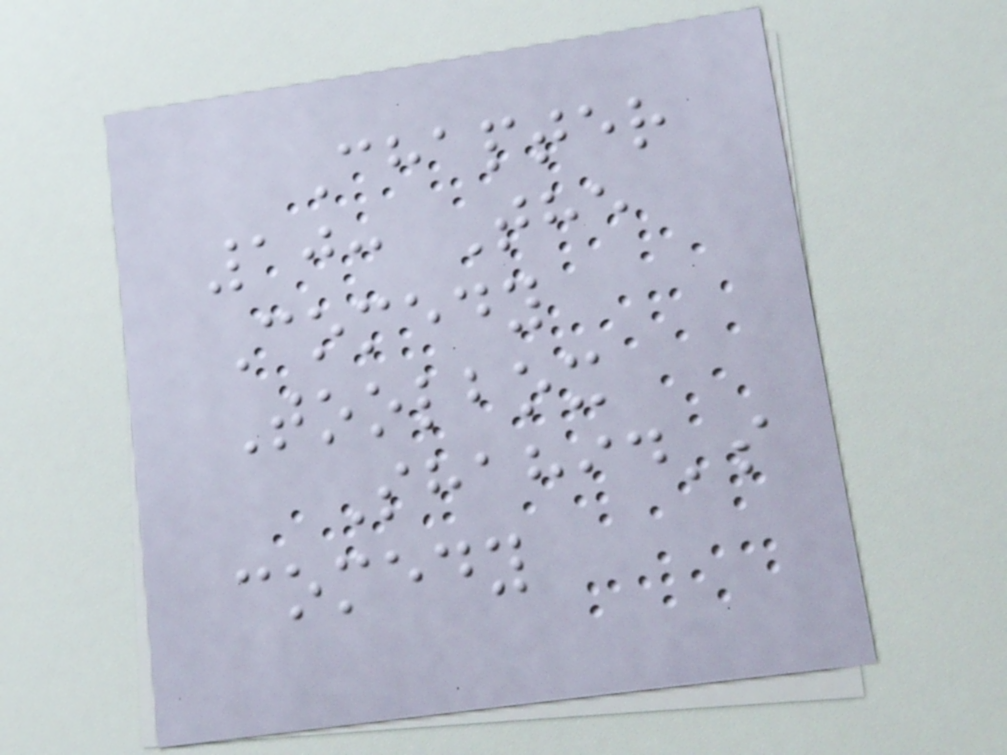Chapter
10: The
Comedy
Toolbox
Shahid's
comedy
